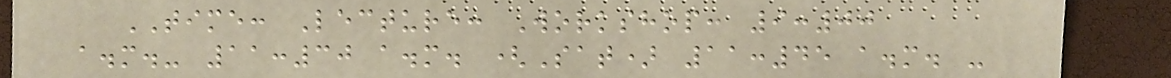TIME: Lecture: Workshop: 9:00
a.m.- 11:30 a.m. (Sat) 11:45 a.m. -
